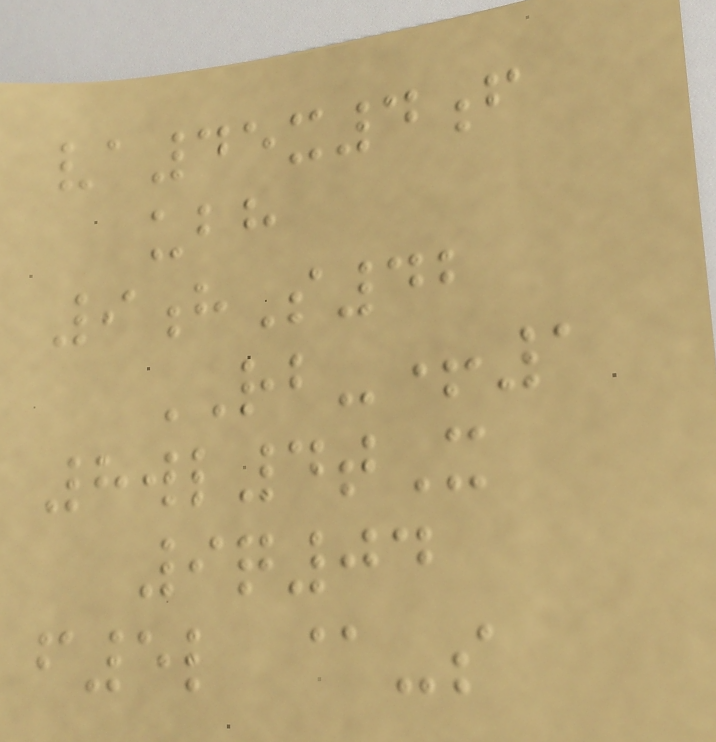va45x4f
ubh
9hS42
RB-+1
8wl4tX
9q04
f5l @-s
